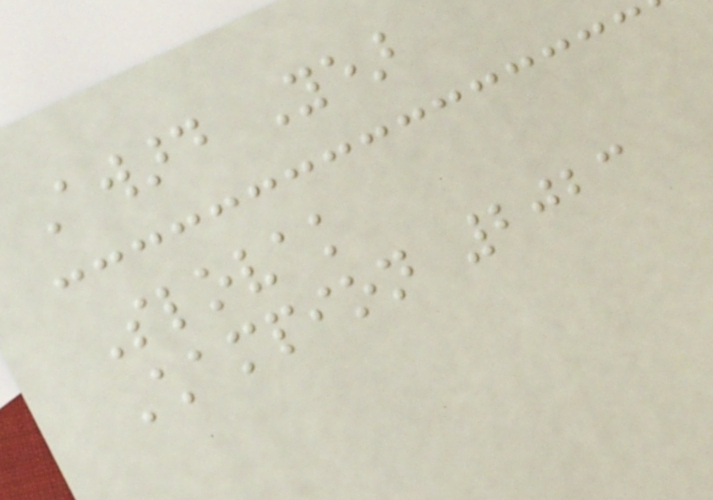Award Year
Slovak
Champion 2023
